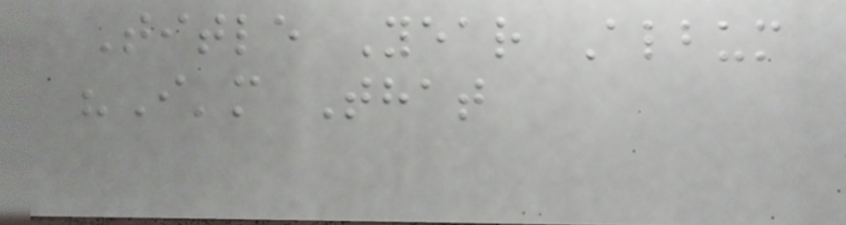Title Year Album
"I'm That
